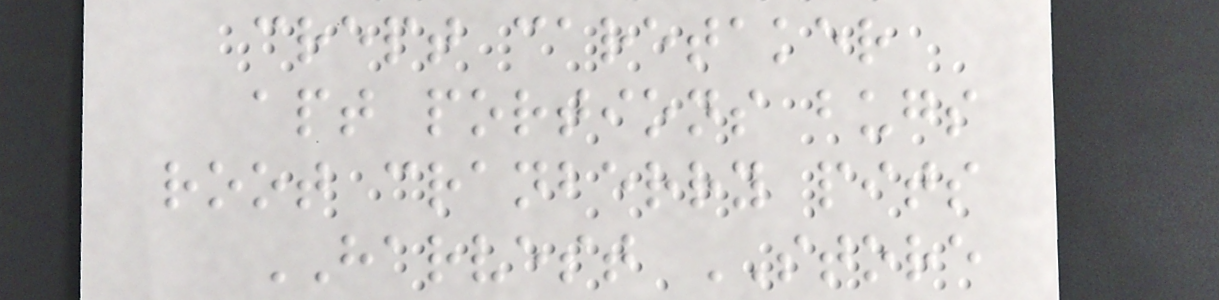crept caretaker
apt portions bugs
root cranberry pits
HARVEST STORE
